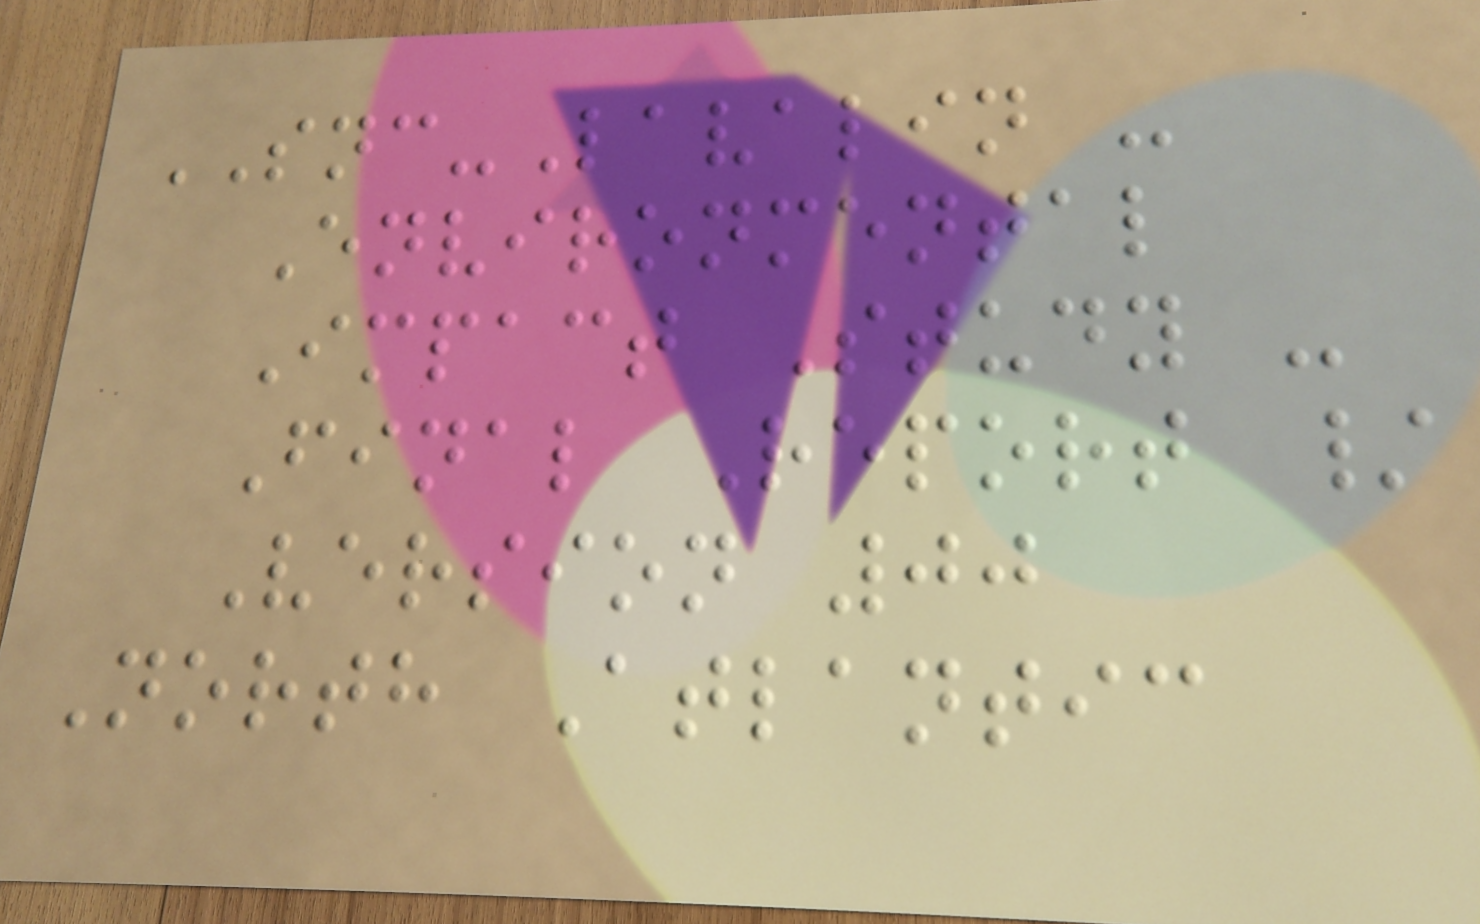SNC-Lavalin -
Environmental
Impact Study -
Final Report /
Version 00
North Atlantic
